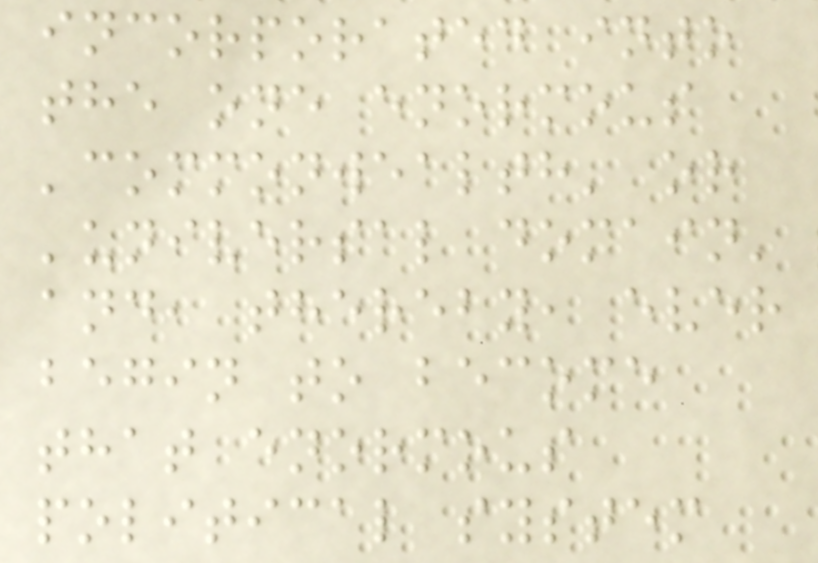incorporated into
the one enormous
'commonwealth' or
'universal domain'
and, thereby, ever
begin to become
that enormous
political system
